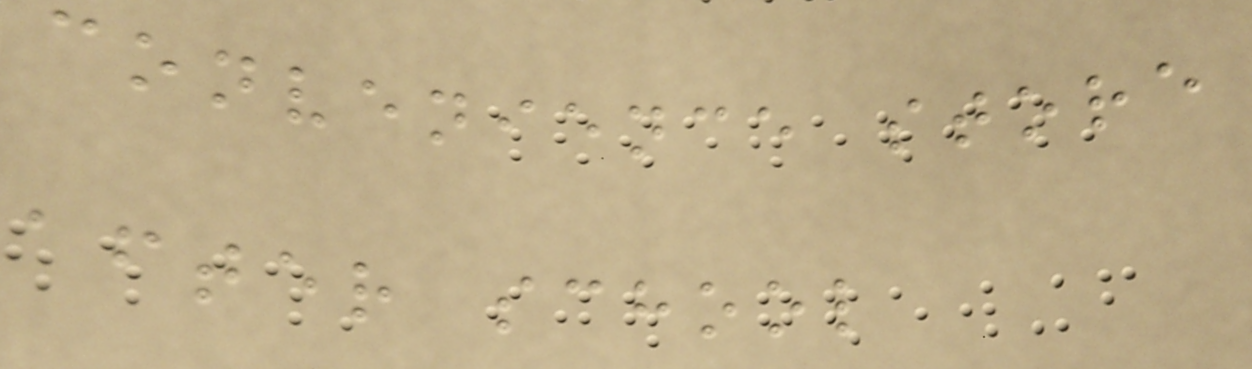convenience store
after school
